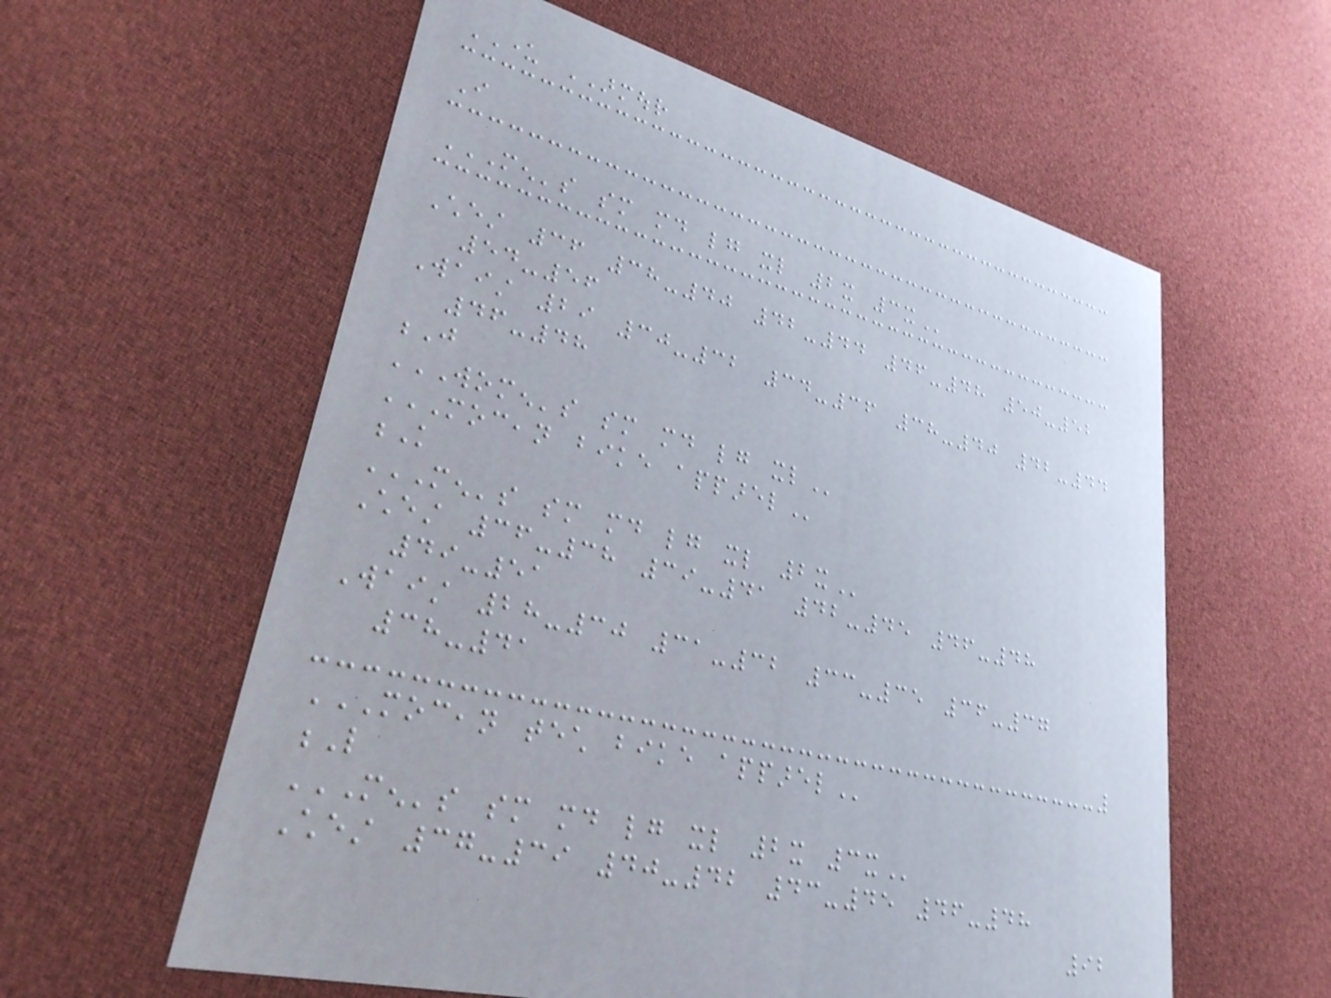UNDER ARMOUR
I
MEN'S SM MD LG XL 2X 3X
Chest 36 38-40 42-44 46-48 50-52
54-56
Waist 29 30-32 34-36 38-40 42-44
46-48
J
WOMEN'S SM MD LG XL
MOCEAN BIKE APPAREL
K
MEN'S SM MD LG XL 2X
Chest 36-38 39-41 42-45 46-48
49-51
Waist 28-30 31-32 33-35 36-37
38-41
MOCEAN TECH BIKE APPAREL
L
MEN'S SM MD LG XL 2X 3X
Chest 37-39 40-42 43-45 46-48
92
